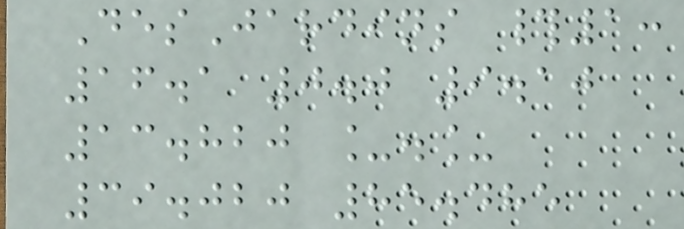DesJardins #1:
16.1 0.0 9.10
13.820 _._
39.020 85.485
